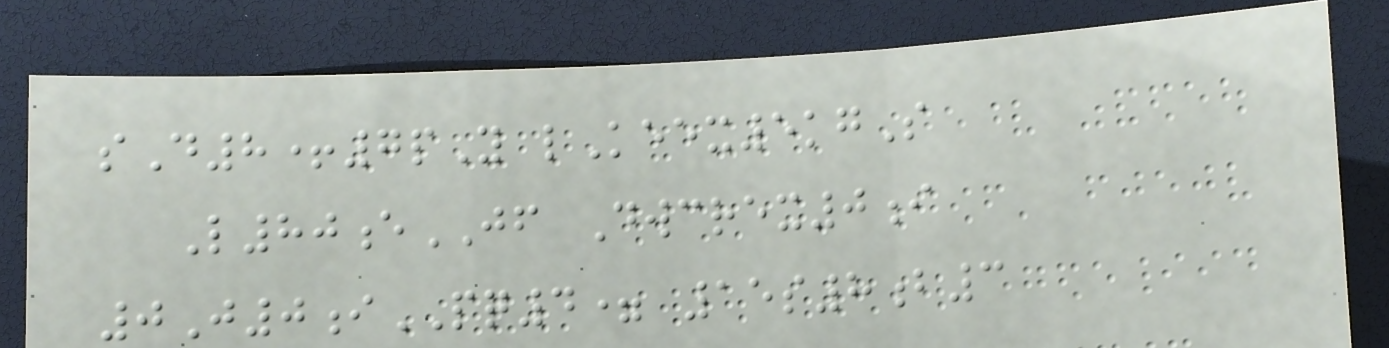sD8+7pY lKeex5kgS
L80eJF Dwcrex0i
0J0iPQ4= 15s8b3
